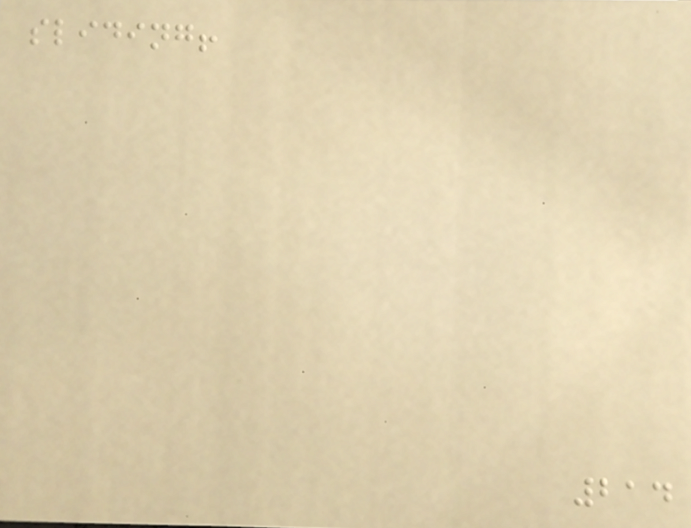sliding!
214
